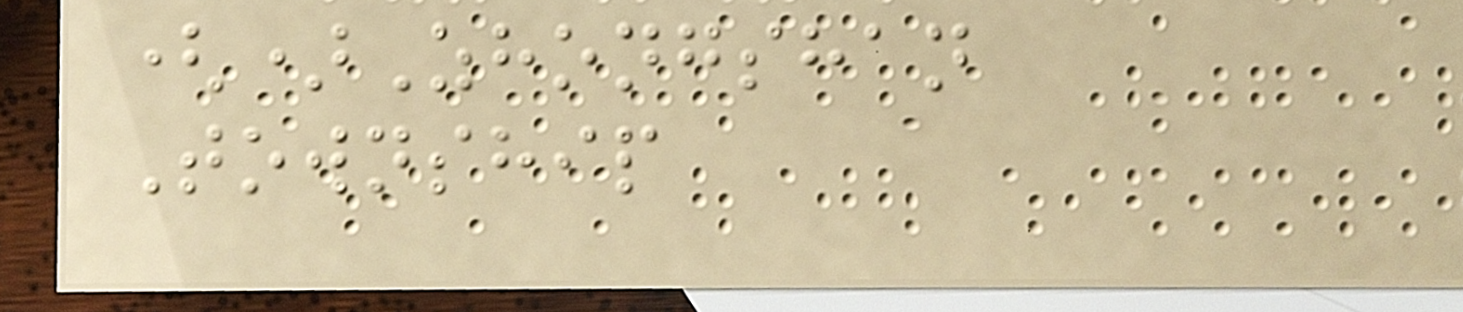()Zhongshan
Township
